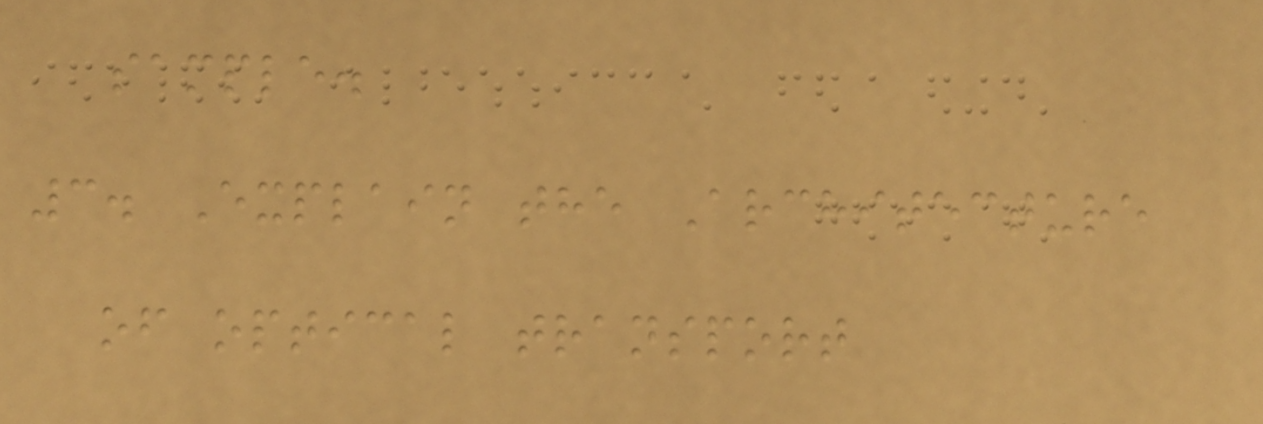sample.
3. Explain the Architecture
of optical transport
